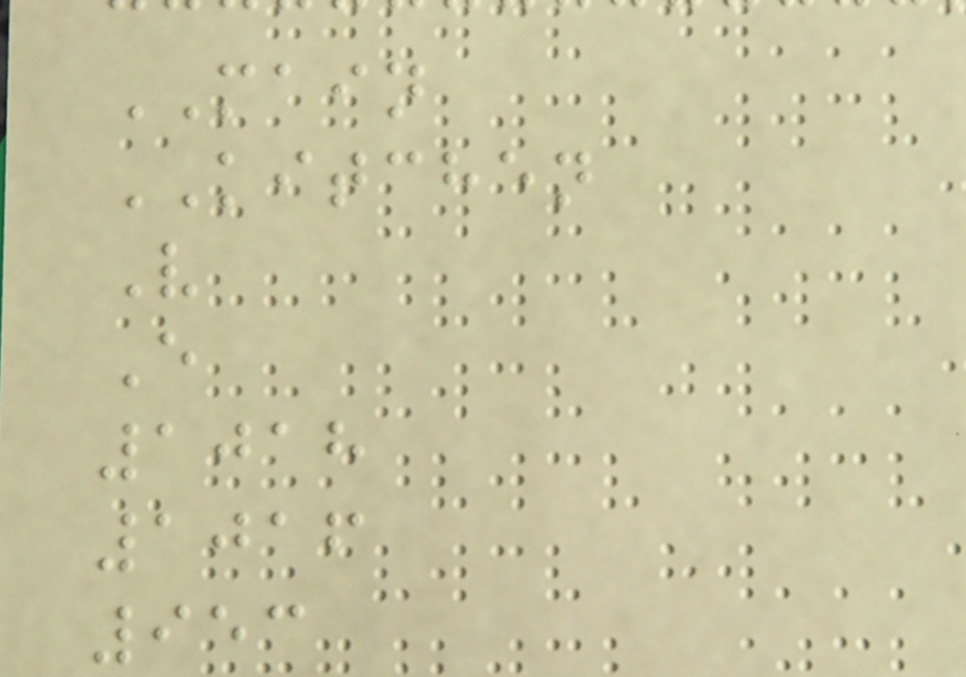MAIN
KITCHEN
V
E
1018
1016
953
